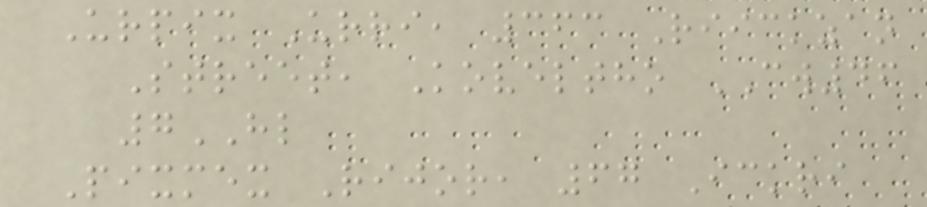Urpix Urri, 363 Riickzan
Street, Koveltho CW46
7HL
Pixmex Rijor, 67 Ickri
